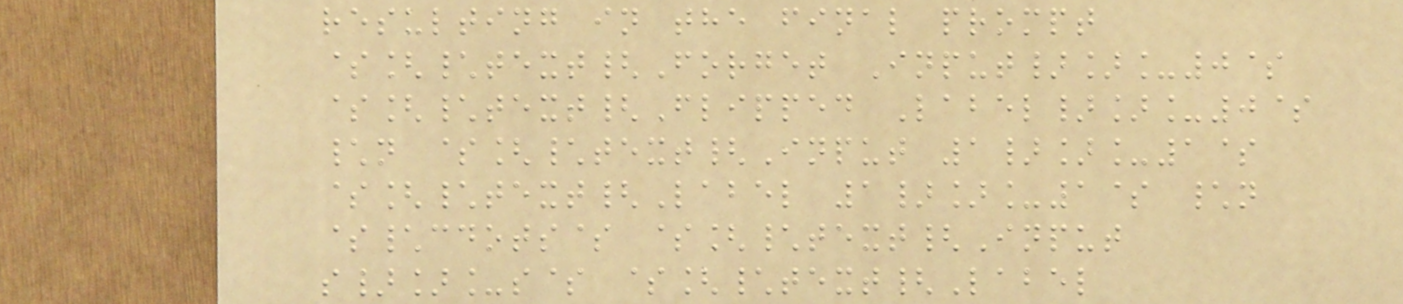resulting in the final prompt
$[\text{Forget Input}]_0$
$[\text{Flipped Label}]_0$
\n $[\text{Input 1}]_1$
$[\text{Label 1}]_1$ \n
$\cdots$ $[\text{Input
s}]_s$ $[\text{Label
